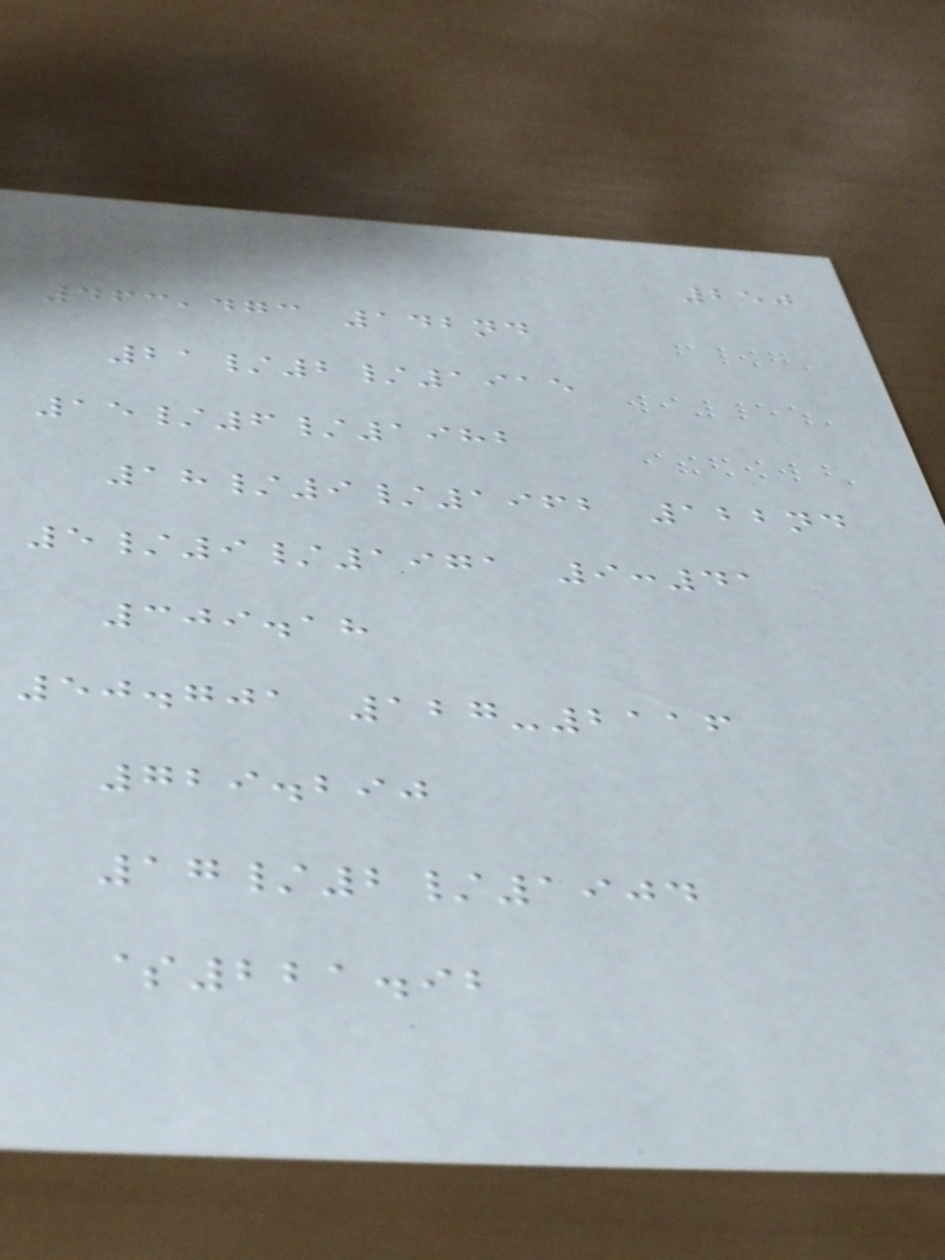250
463,473 142nd
21/2/1915
15/6/1982
18/9/1962 122nd
5/9/1971 9:41
309.18
50.701 127-2116
729.290
17/2/1904
$221.92
